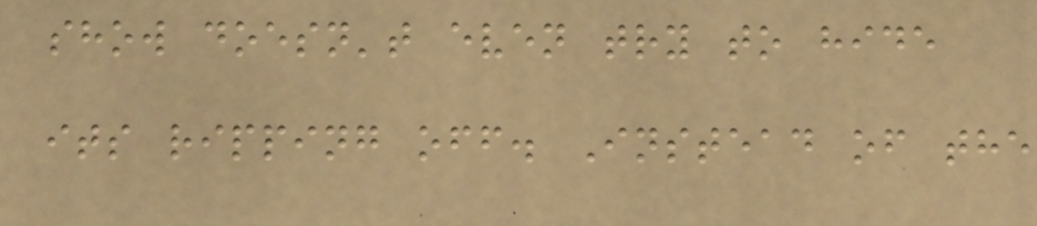show doesn't even try to hide
its ripping off. Instead of the
